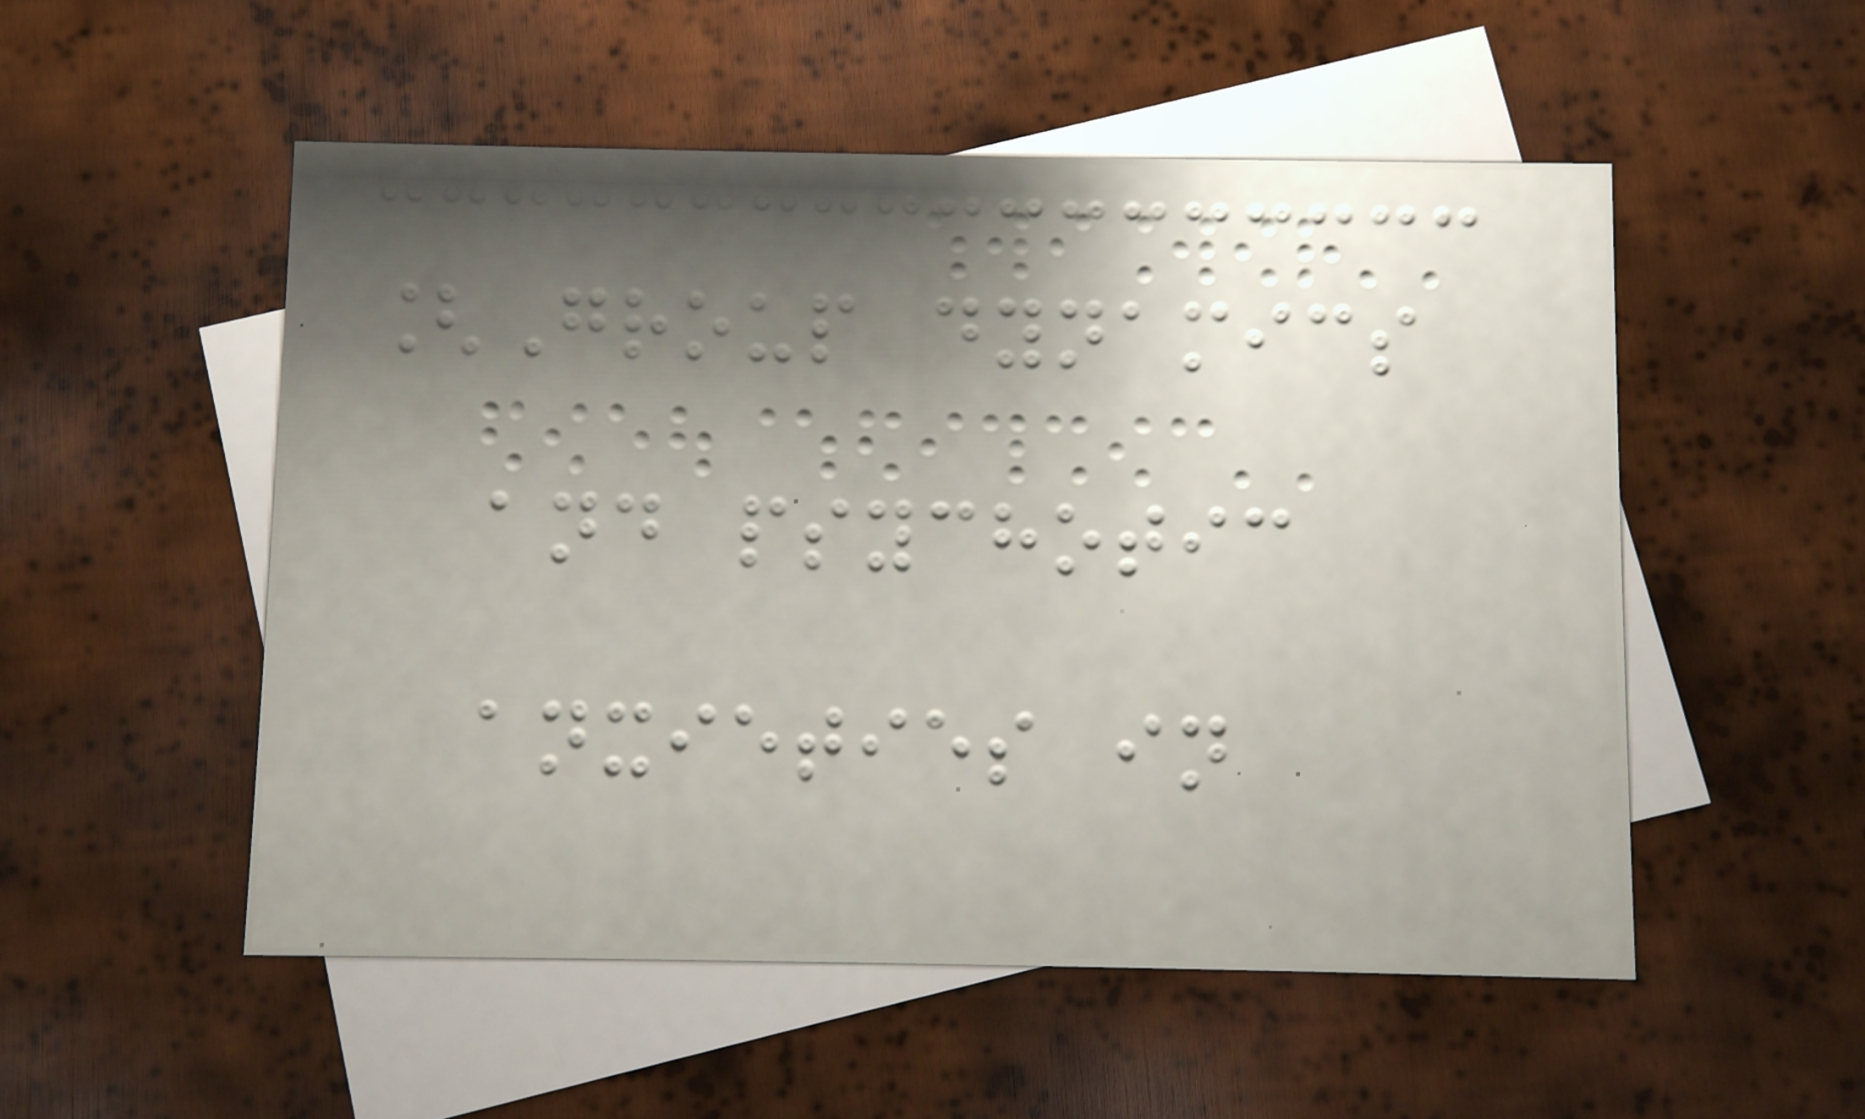[Group dynamics
and psychotic
anxieties in
